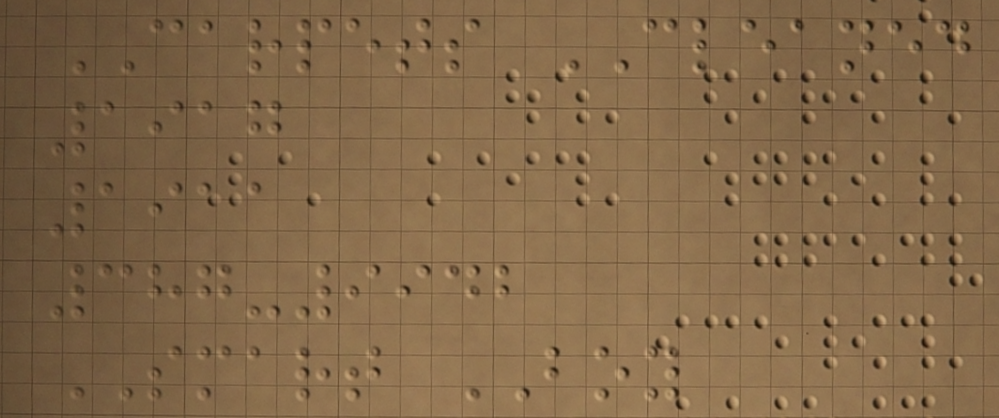CARPETS CLEANED
1917
1911
387-9942
SMART BOY
